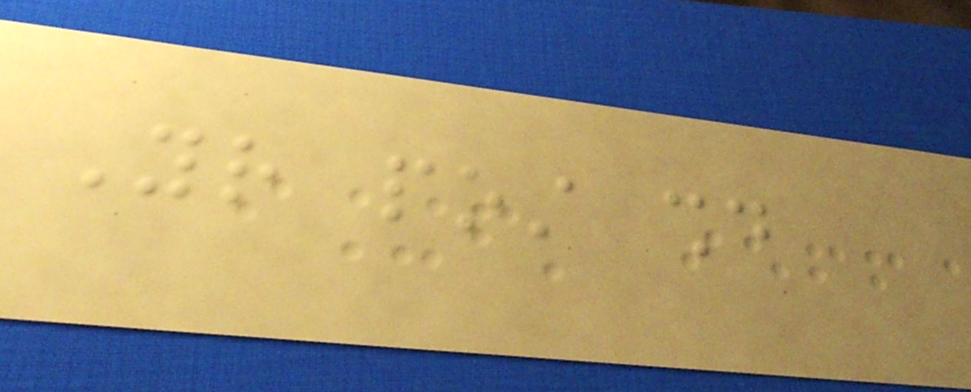Your post should
